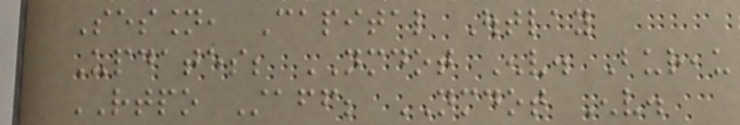Session, Capital Outlay
Updates; NMDOT Env. Bureau
RTPO Staff; NMDOT Env.
